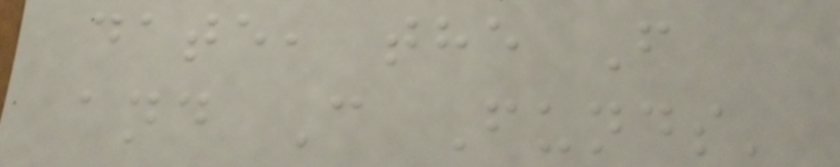date, the F
and C Funds'
